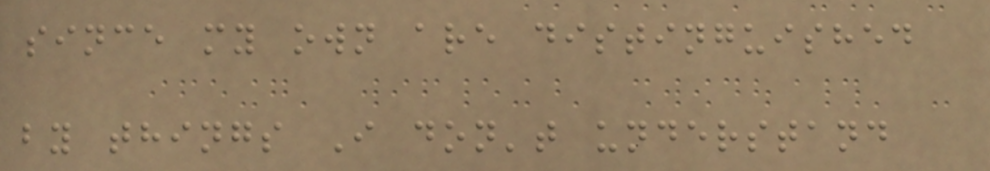since my own are distinguished
by things I don't understand
